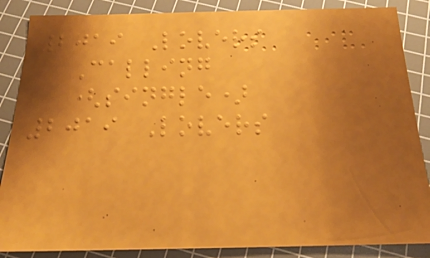2019 Lovers
Calling
(single)
2019 Lovers
